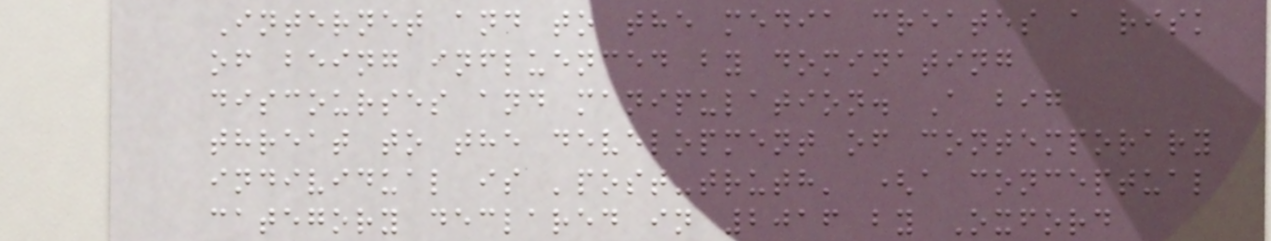Internet and to the media creates a risk
of being influenced by dominating
discourses and manipulation. A big
threat to the development of contemporary
individual is 'post-truth' (a conceptual
category declared in 2016 by Oxford
